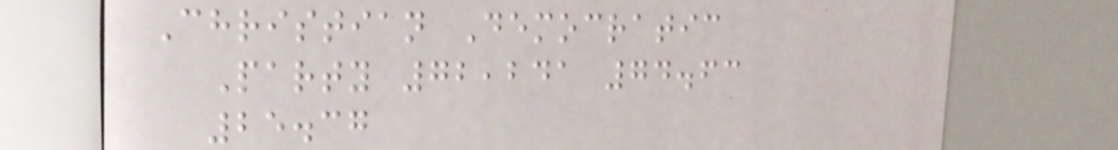Christian Democratic
Party 72,241 74.63
25.37
